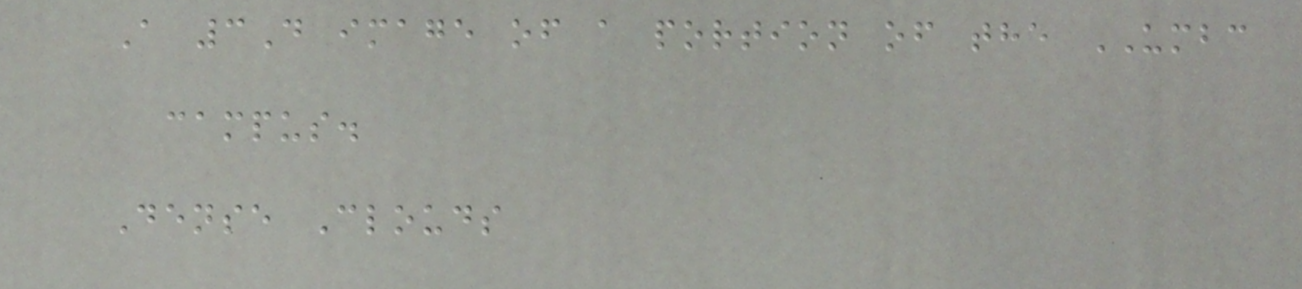A 3D image of a portion of the UMBC
campus.
Dense Clouds
